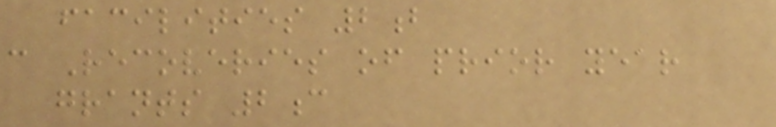facilities 2b
c Recoveries of prior year
grants 2c
